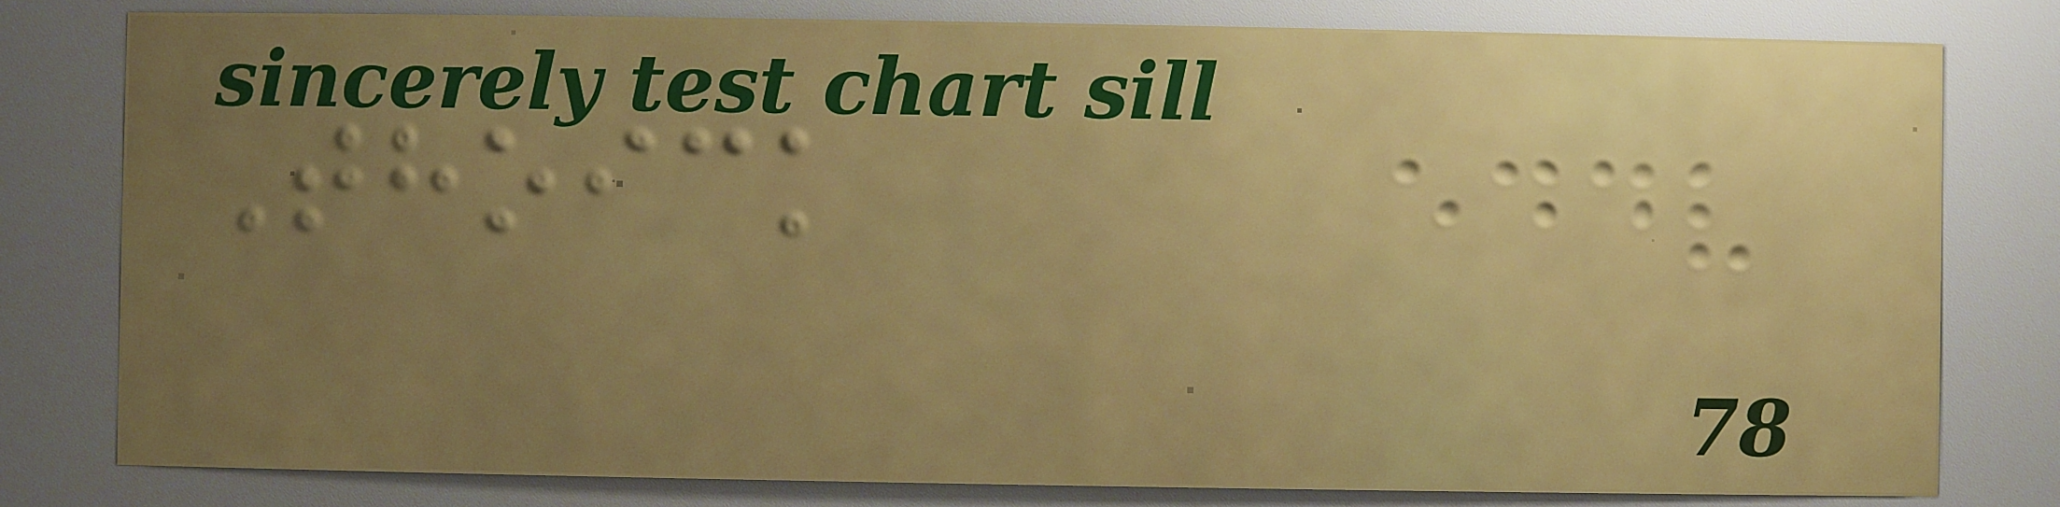Thoick
